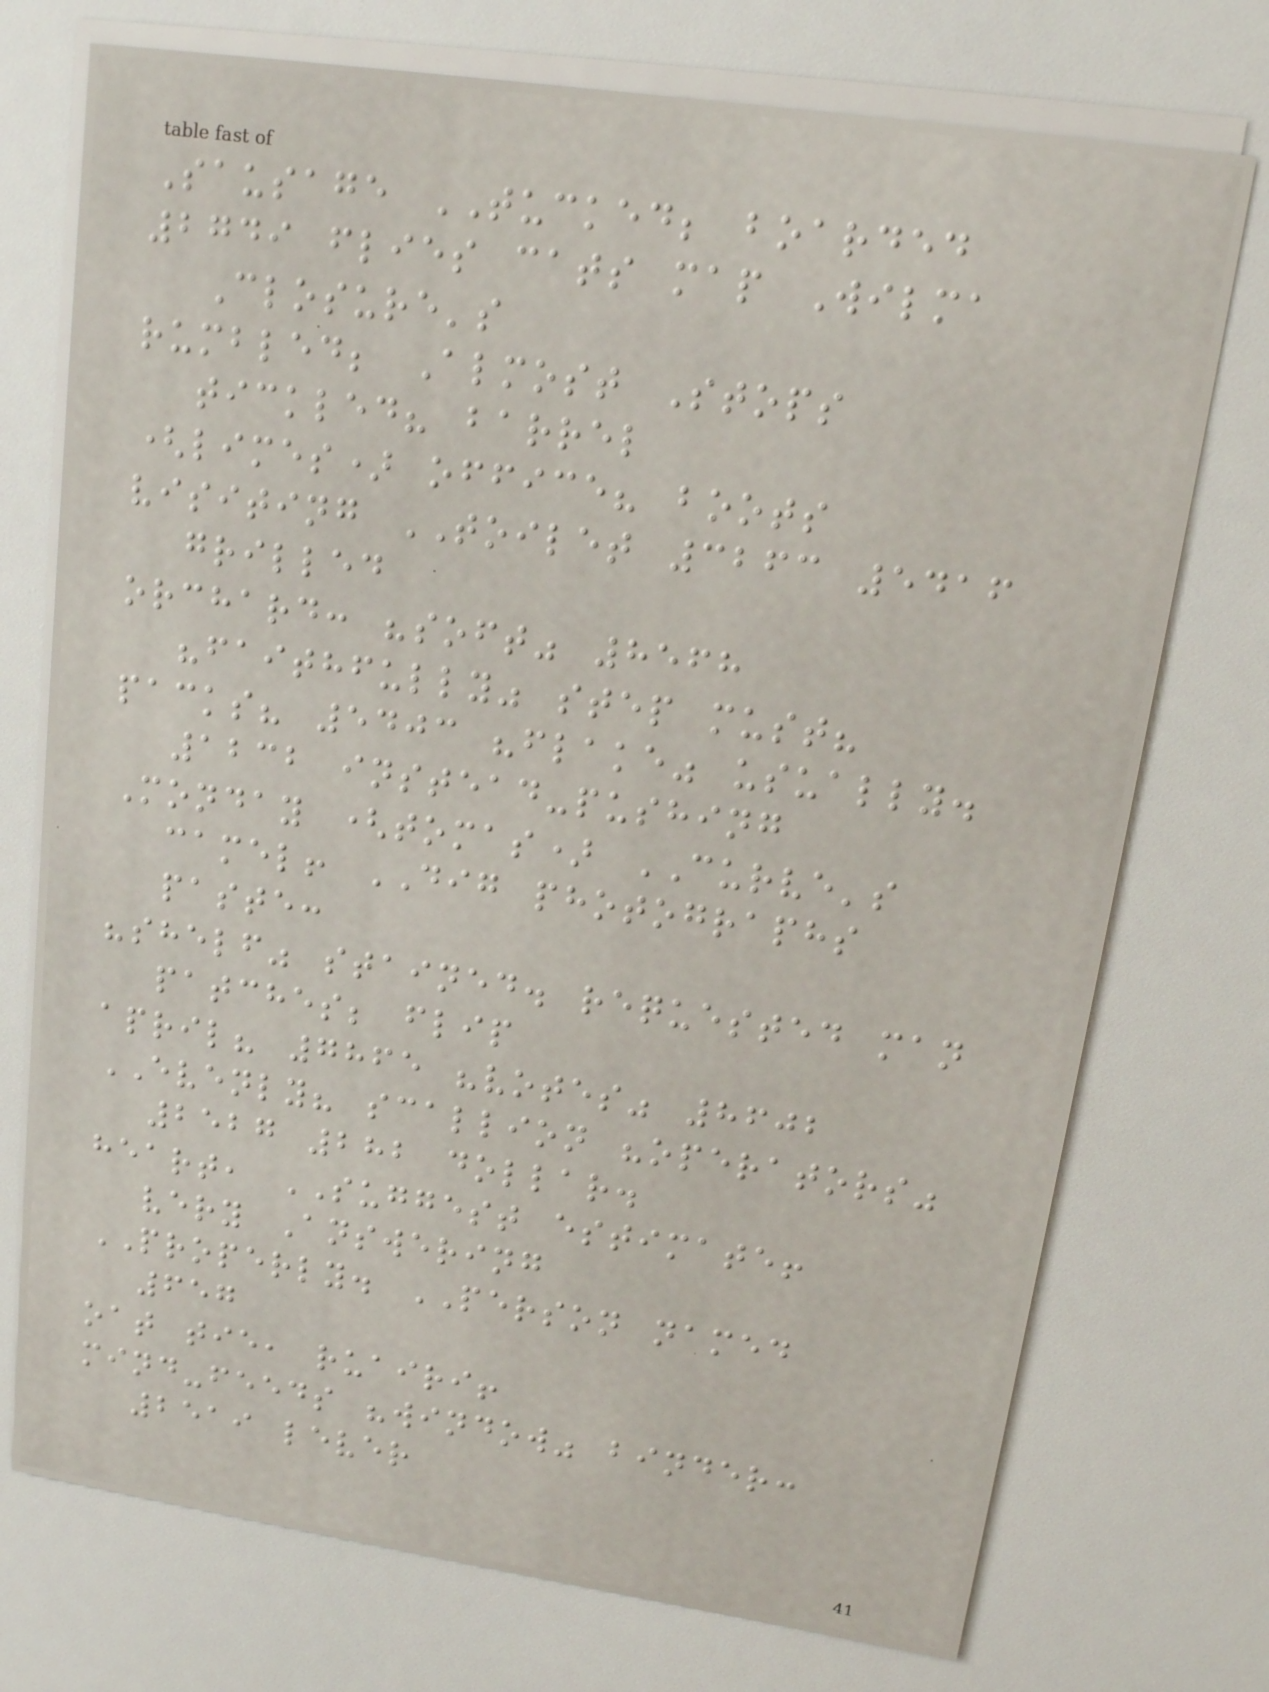Sausage TUCKED; boarded
2749 flies cats map Wilma
Closure's
rumbled; Almost Stops
tickled? barrel
(limes) office? boots
visiting TOILET 3263 5416
grilled
orchard: "soft" 8568
"faithfully" step must?
packs? 5403 "flake" usually.
1232 instead-pushing
Monday (tomas) CURVE's
camel! DIG photographs
paste:
"shelf" stained. requested man
patches; flip
april? 7865 "votes" 8602
EVENLY? scallion "operators"
2527 282 dollar.
heart, SUGGEST estimate!
very Answering
PROPERLY. PERSON named
657
oat tie, ruairi!
mind-feeds "window" binder:
2519 lever
